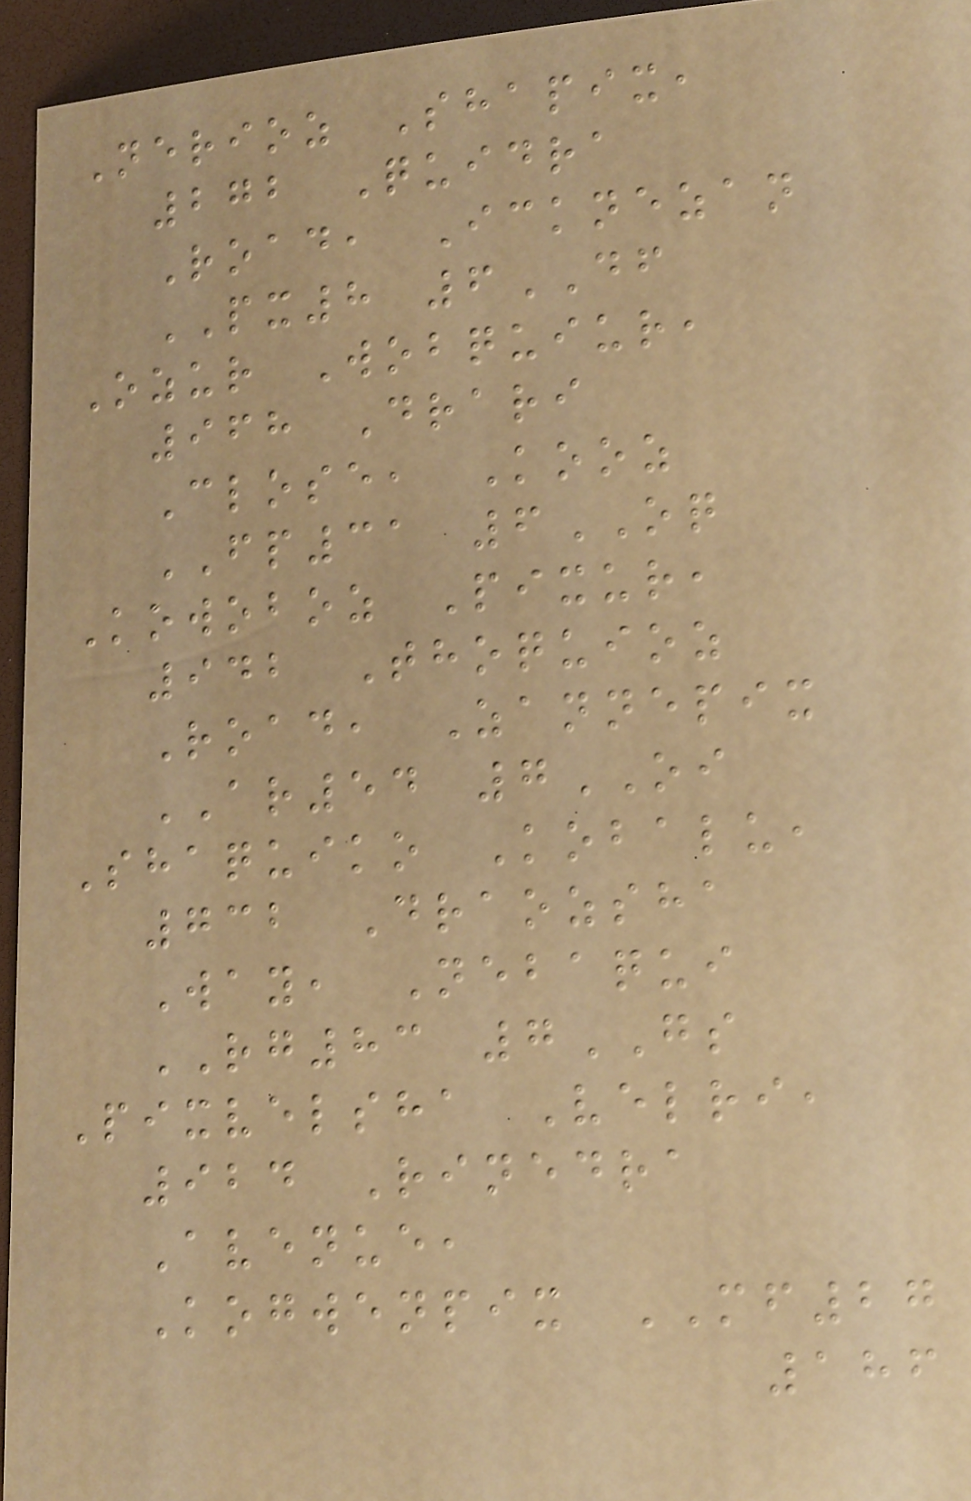Nerioz Shapix,
272 Quidra
Road, Icknezan
PX8 6DF
Ozur Wobquiur,
968 Drari
Close, Kooz
FP31 6OQ
Kowoboz Pixur,
942 Thoquioz
Road, Zannepix
AR54 7OI
Shaquiko Kobalu,
732 Draozsha
Way, Nebaqui
RG83 7GS
Pixvelsha Velri,
924 Rinedra
Avenue,
Kogwenpix MF27
186
